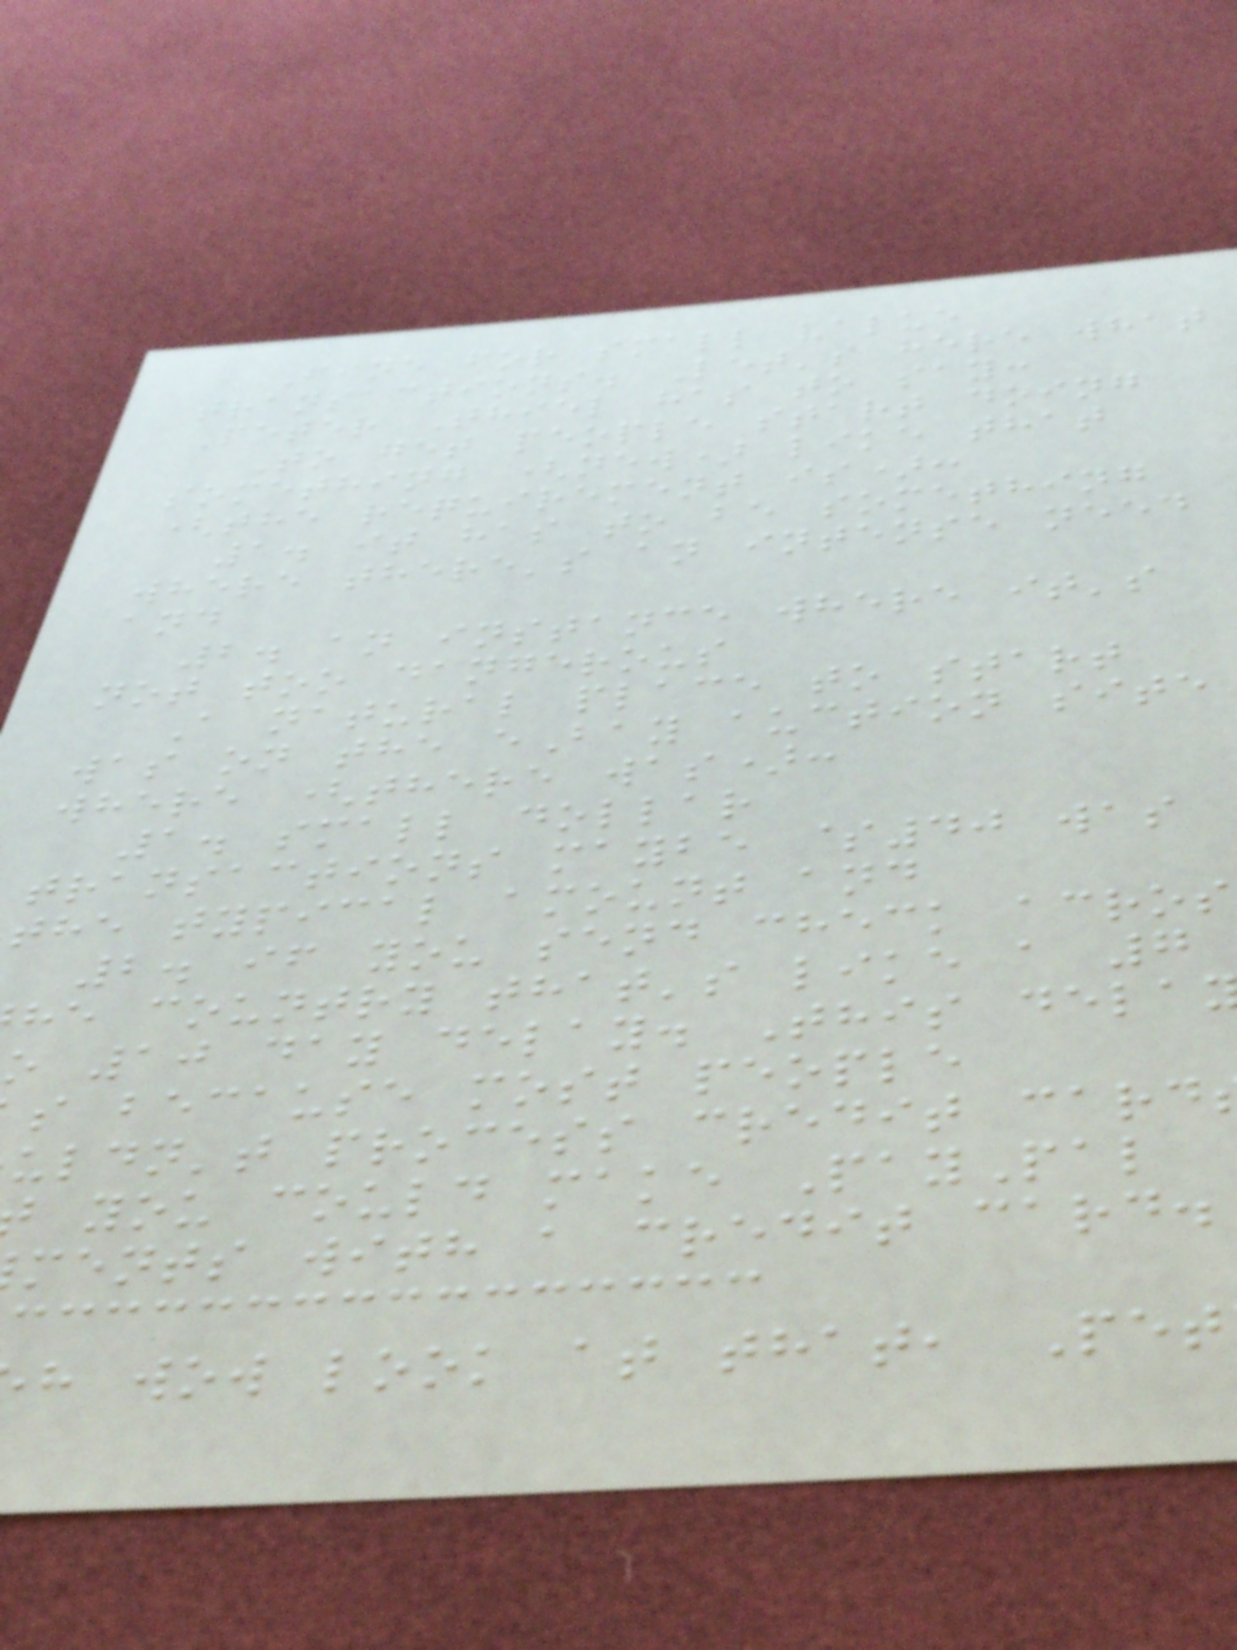Fine for small value
transactions. Let's here what
Peter Thiel has to say:
To get people start doing
something (new) like that
(the requirement is):
1. it has to be something
where there's an intense need
and
2. an instance where it's
not too dangerous
A natural place to start
was on the eBay auction site
where (there was):
1. small dollar
transactions maybe $40 was
the typical amount and
2. if you send check acros
he country that's like a 7
o 10 day delay. This dela
s because most people
uldn't process credit card
you could make PayPal
ments with a credit card.
h wow look at that, Pet
